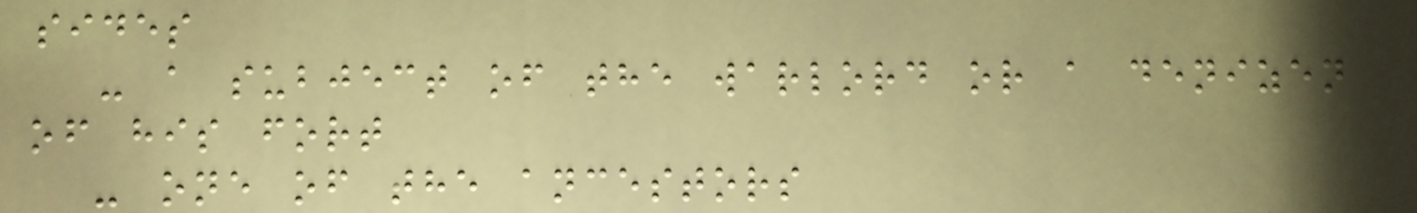sides
- a subject of the warlord or a denizen
of his fort
- one of the ancestors
